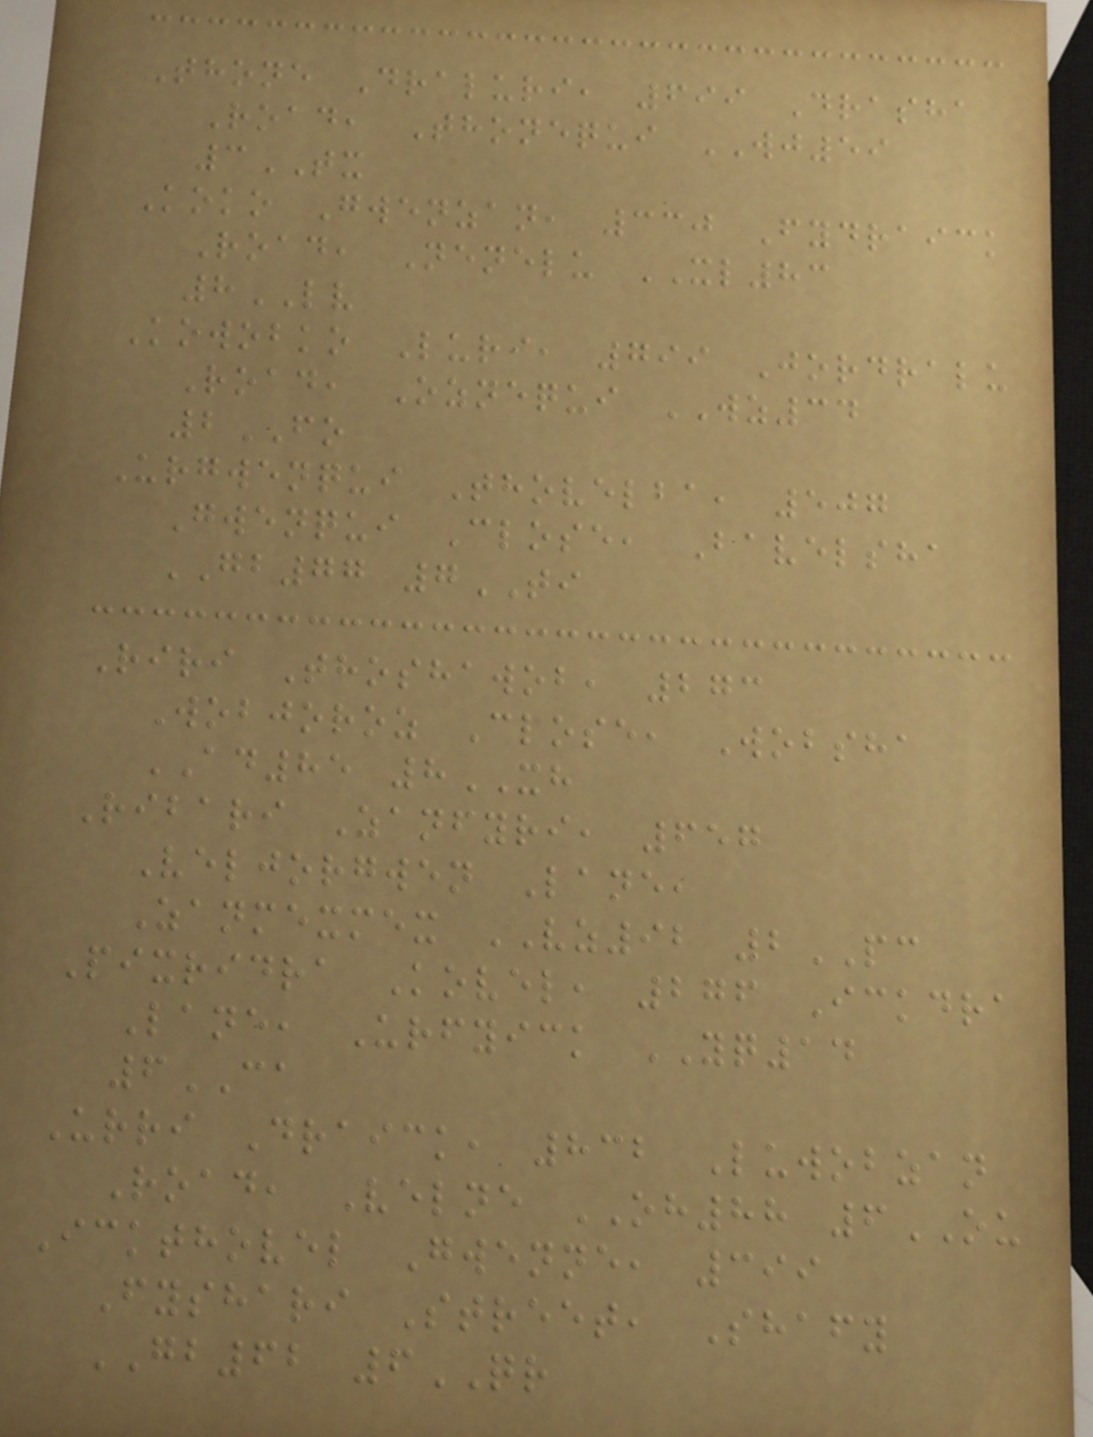Thone Draluri, 699 Drasha
Road, Thonequi WJ59
3TX
Koko Gwenzan, 330 Fydraick
Road, Nenelu XL83
8LV
Kowobko Luri, 799 Jordralu
Road, Oznequi WZ34
2FO
Urgwenqui Thovelba, 507
Gwenqui Close, Bavelsha
GB77 7TI
Riri Thoshawob, 273
Wobjoroz Close, Wobsha
AD85 8XH
Ribari Zanfyri, 657
Veljorgwen Lane,
Zanmexmex VZ92 2PC
Pixridra Kovel, 276 Ickdra
Lane, Urfyick YQ14
6CA
Urri Draick, 832 Luwobzan
Road, Velne OH88 6OU
Ickthovel Gwenne, 399
Fyshari Street, Shafy
GB62 6QR
